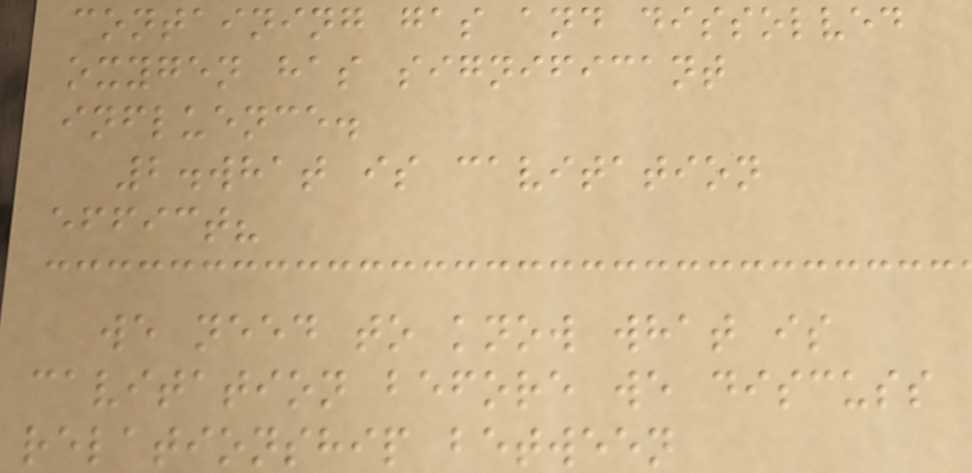containing gas and dissolved
oxygen has significant
influence.
2.what is cavitation
effict?
we need to know what is
cavitation before we discuss
relationship between
